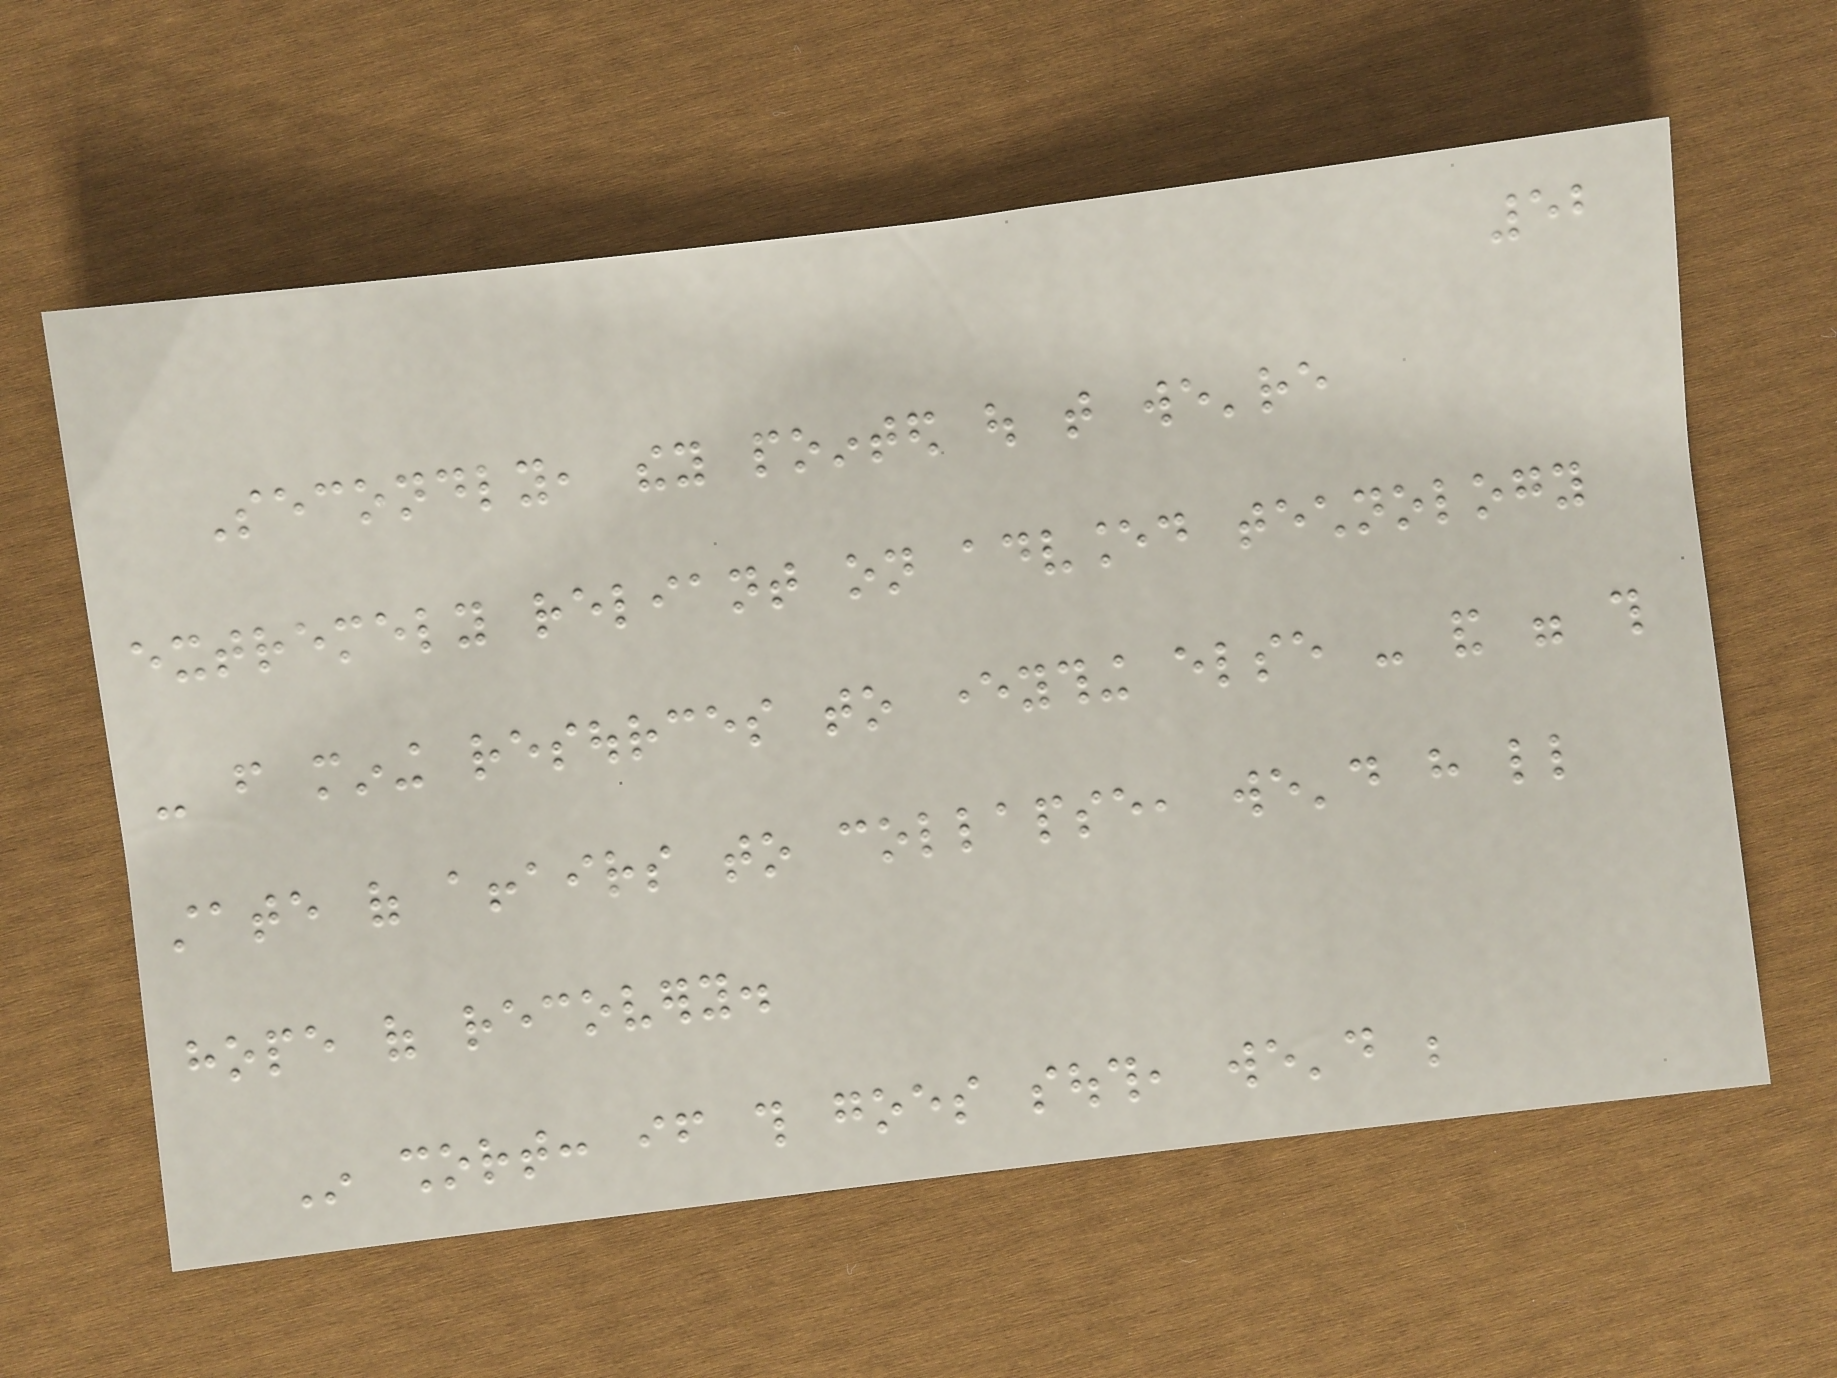52
Secondly, they pointed out that we're
extremely reliant on advanced technology
- from mining resources to everything else - and were this
state of affairs to collapse, we'd have little
hope of recovery.
In short: if this goes south, we'd be
